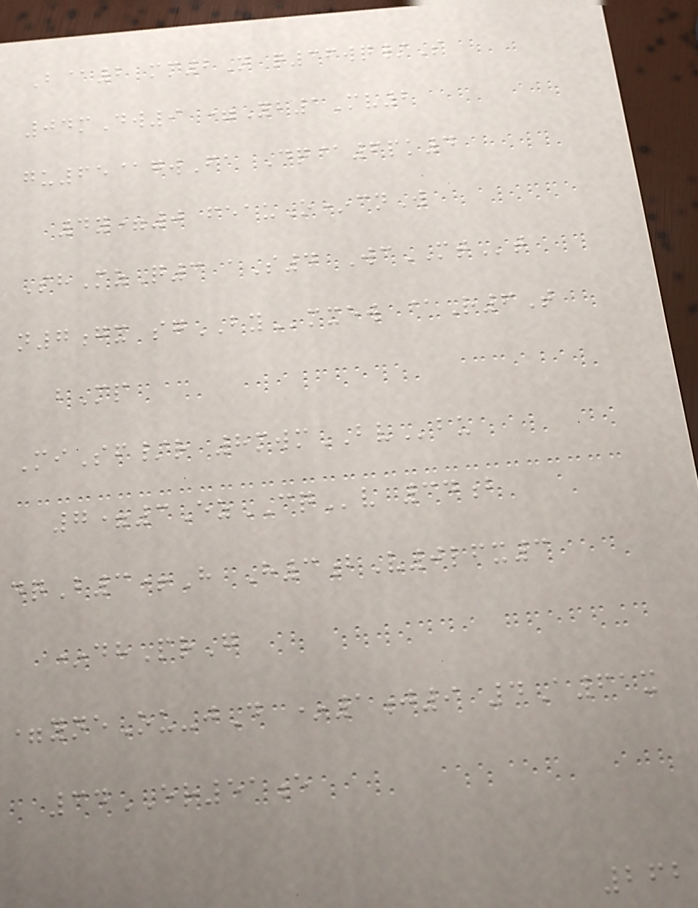B@2 mm2N q36wq/S
04mDw9 =Yb1Mv2
gu65@gwFa Dq@6pk4
4y=0 feauO*cnW
ShMzQ3 aS4 WcMTt
n7gx sgBYmxew @R6T
bMp
MiSf/r 8mwmBVbu
7=3EzCQv 34b
dqB3+H H3bV0lfx3
*dhPrG
=yneOu-jD *1j9 4A61x
34ER51e
262
